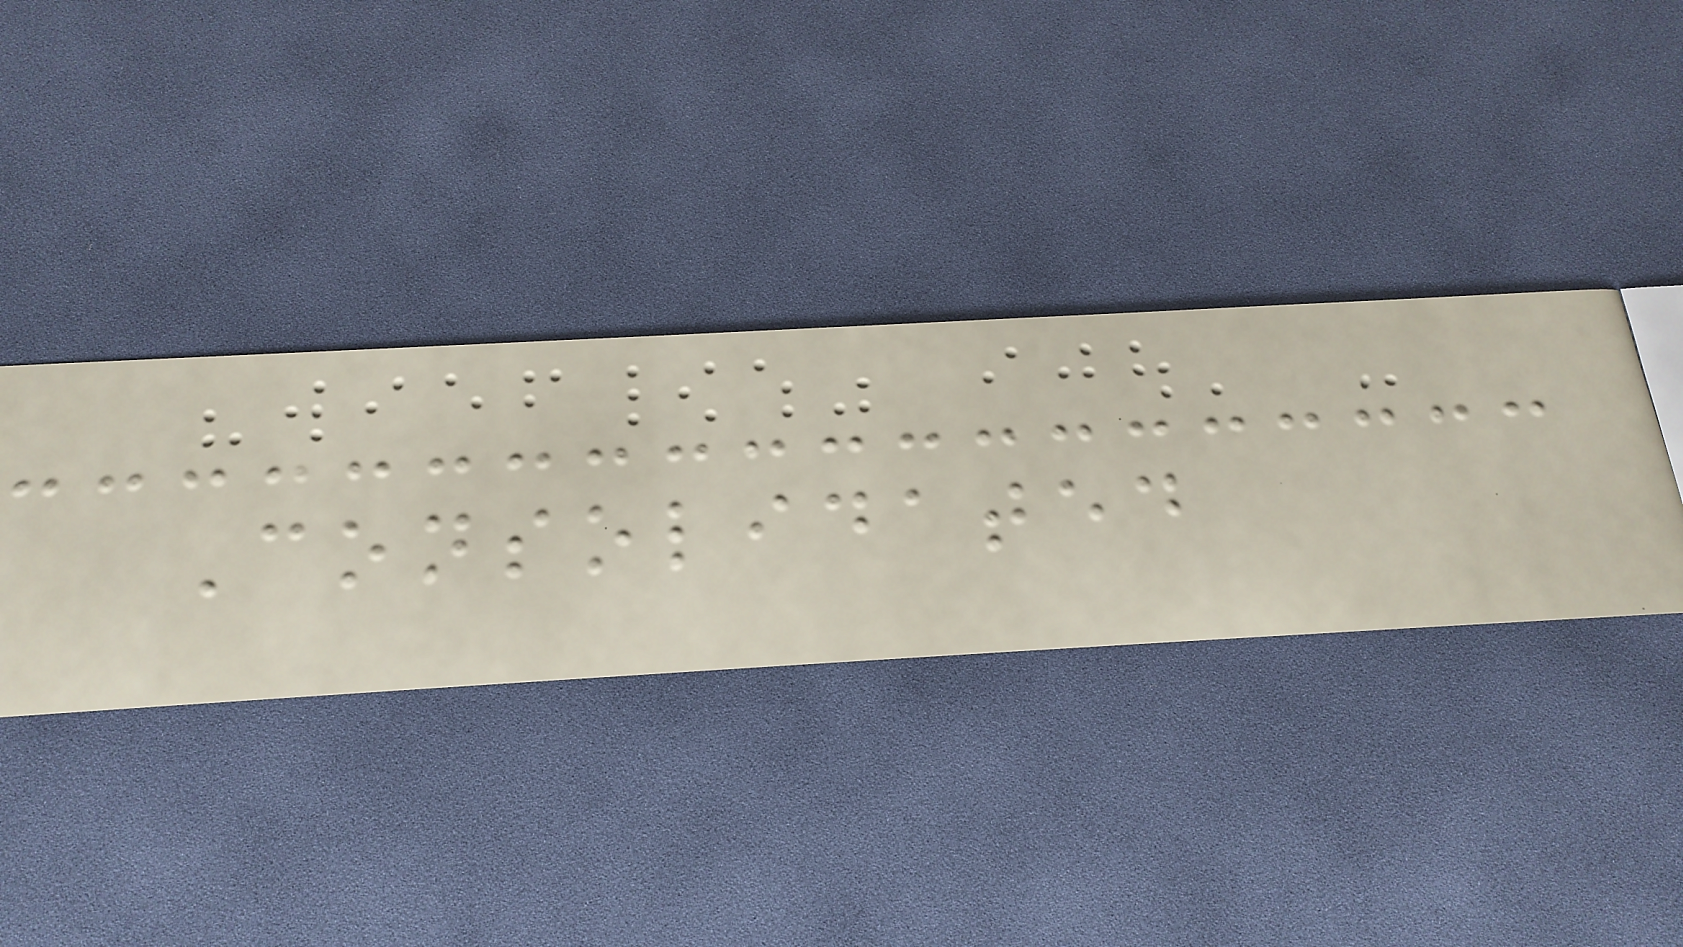Consolidated
